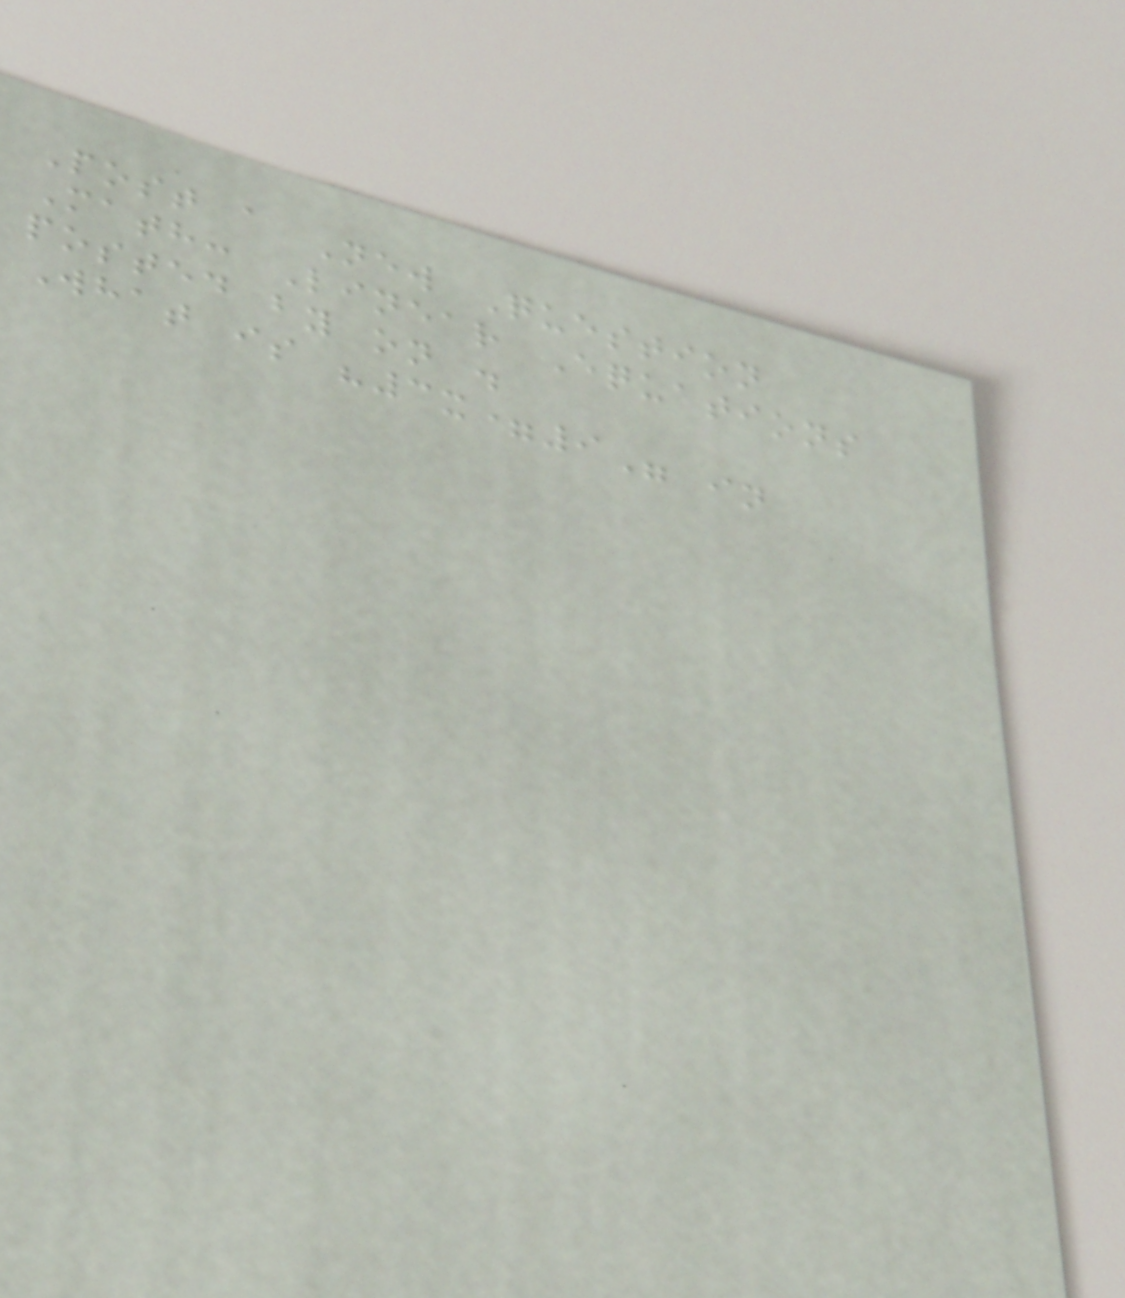Post a New Question
Math: Linear Equations
posted by on .
What is "3x=9" in
